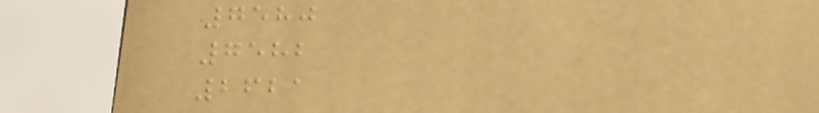7580
7582
2621
